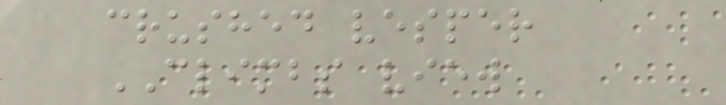crushed vesper
CLIMBS view
